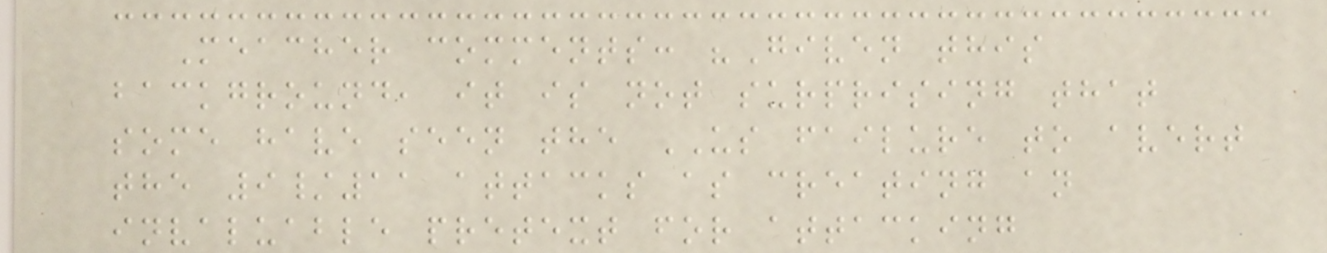Meacher comments: "Given this
background, it is not surprising that
some have seen the US failure to avert
the 9/11 attacks as creating an
invaluable pretext for attacking
